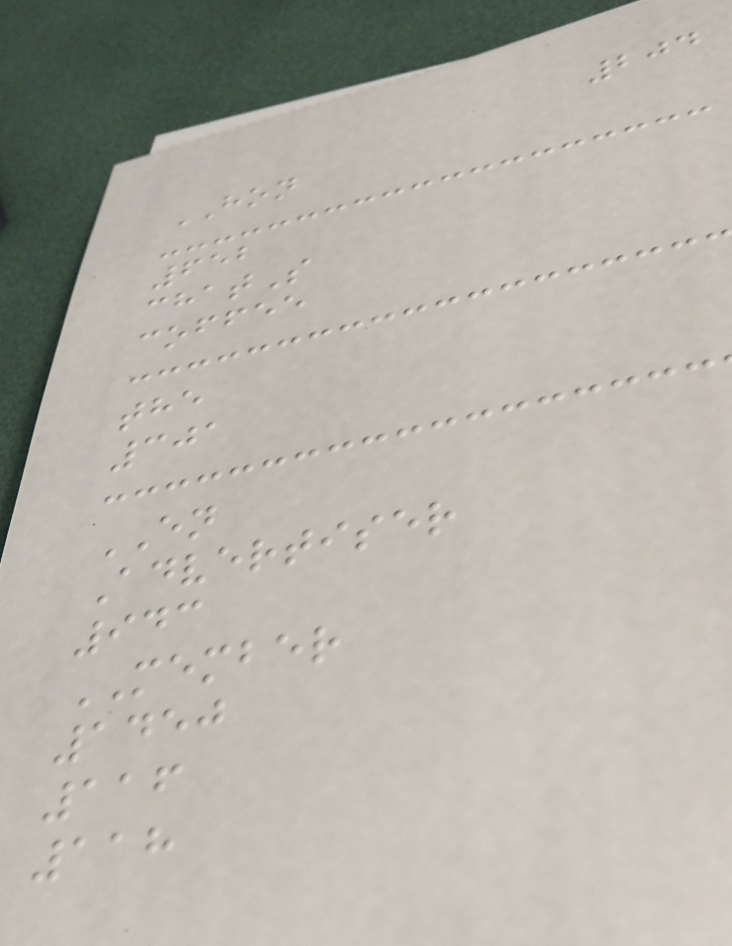204
HON
652
chatS
coffee
the
301
EN
Advertiser
943
MEMBER
1450
116
118
